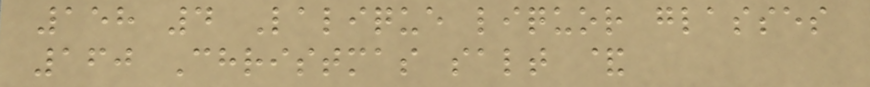158 4 Lalique liquor glasses
160 Christmas salt &
